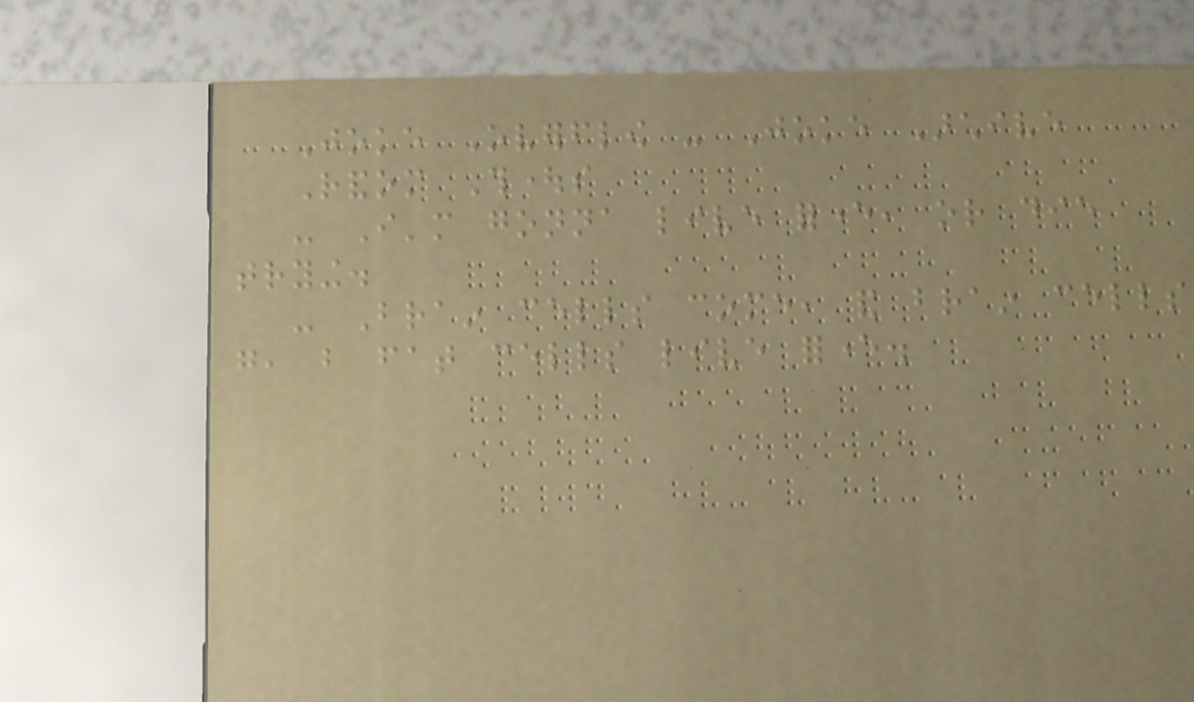Joke Overflow - Joke Archive
Random Thoughts
- I'm gonna live forever, or die
trying.
- Brain cells come, and brain cells
go, but fat cells live forever.
